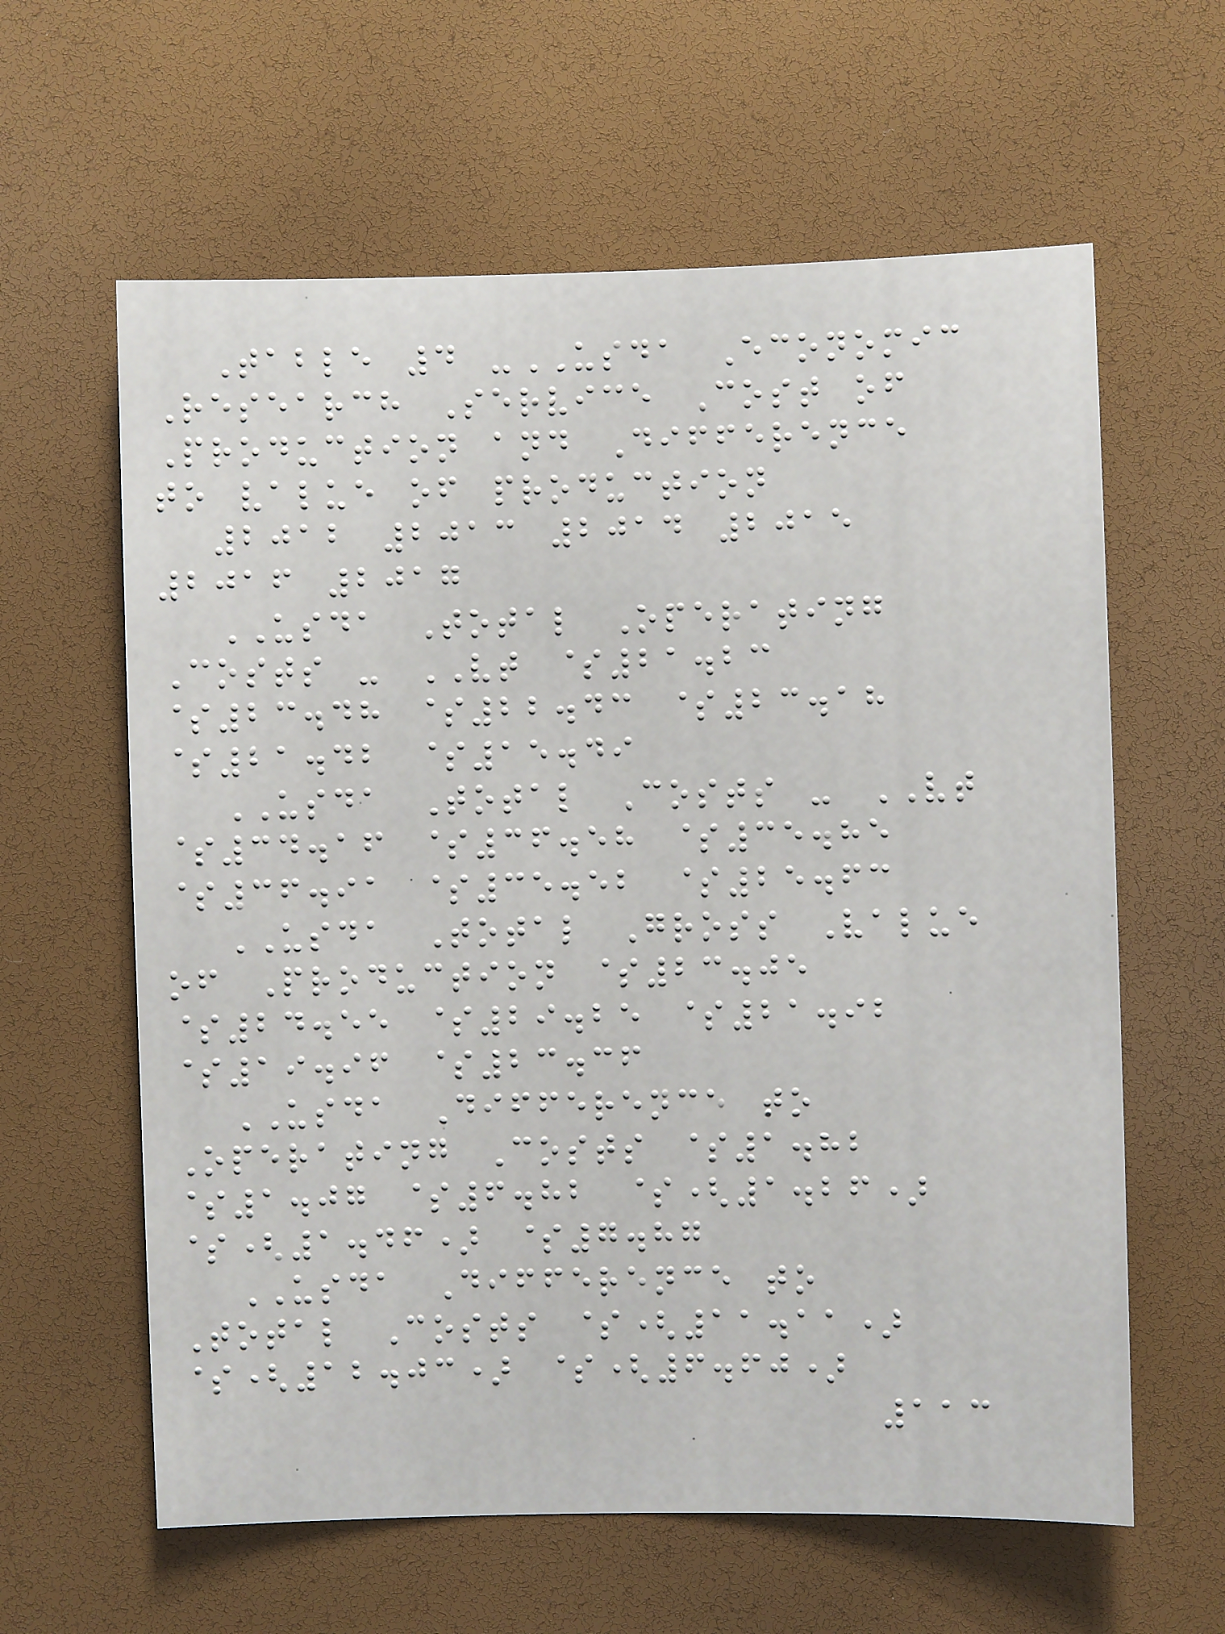Table 4 -USDA Economic
Research Service Cost of
Production and Difference
to value of production
2012 2013 2014 2015
2016 2017
USDA Total Operating
Costs - VT $21.23
$23.48 $22.43 $23.18
$21.42 $15.49
USDA Total Costs - VT
$34.16 $36.58 $35.85
$36.91 $35.52 $25.63
USDA Total Gross Value
of Production $23.05
$24.55 $29.25 $21.92
$19.96 $23.36
USDA Difference to
Operating Costs $1.82
$1.07 $6.82 $(1.26)
$(1.46) $7.87
USDA Difference to
Total Costs $(11.11)
$(12.03) $(6.60)
113
